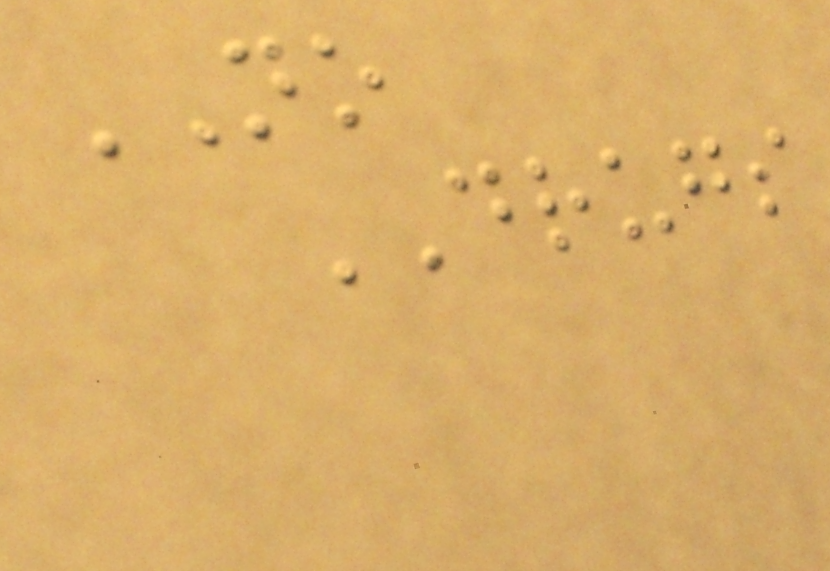NO
DRUGS
